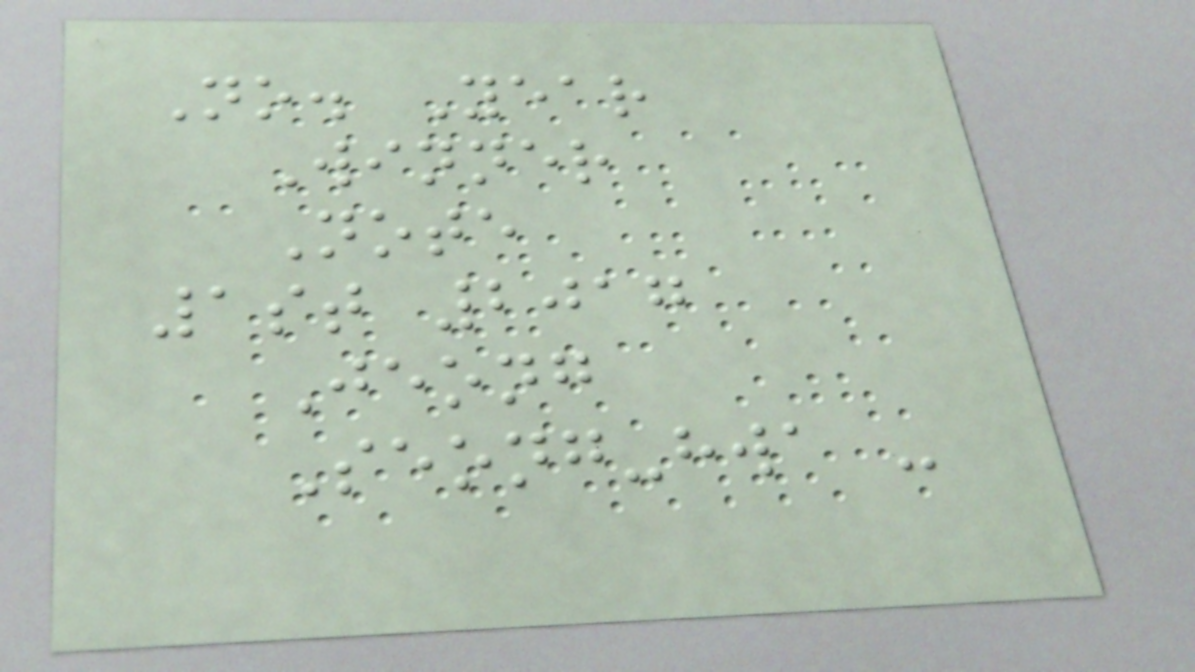No. Year
Winner
Note
1st 2017
Jeong
Seong-hwa -
